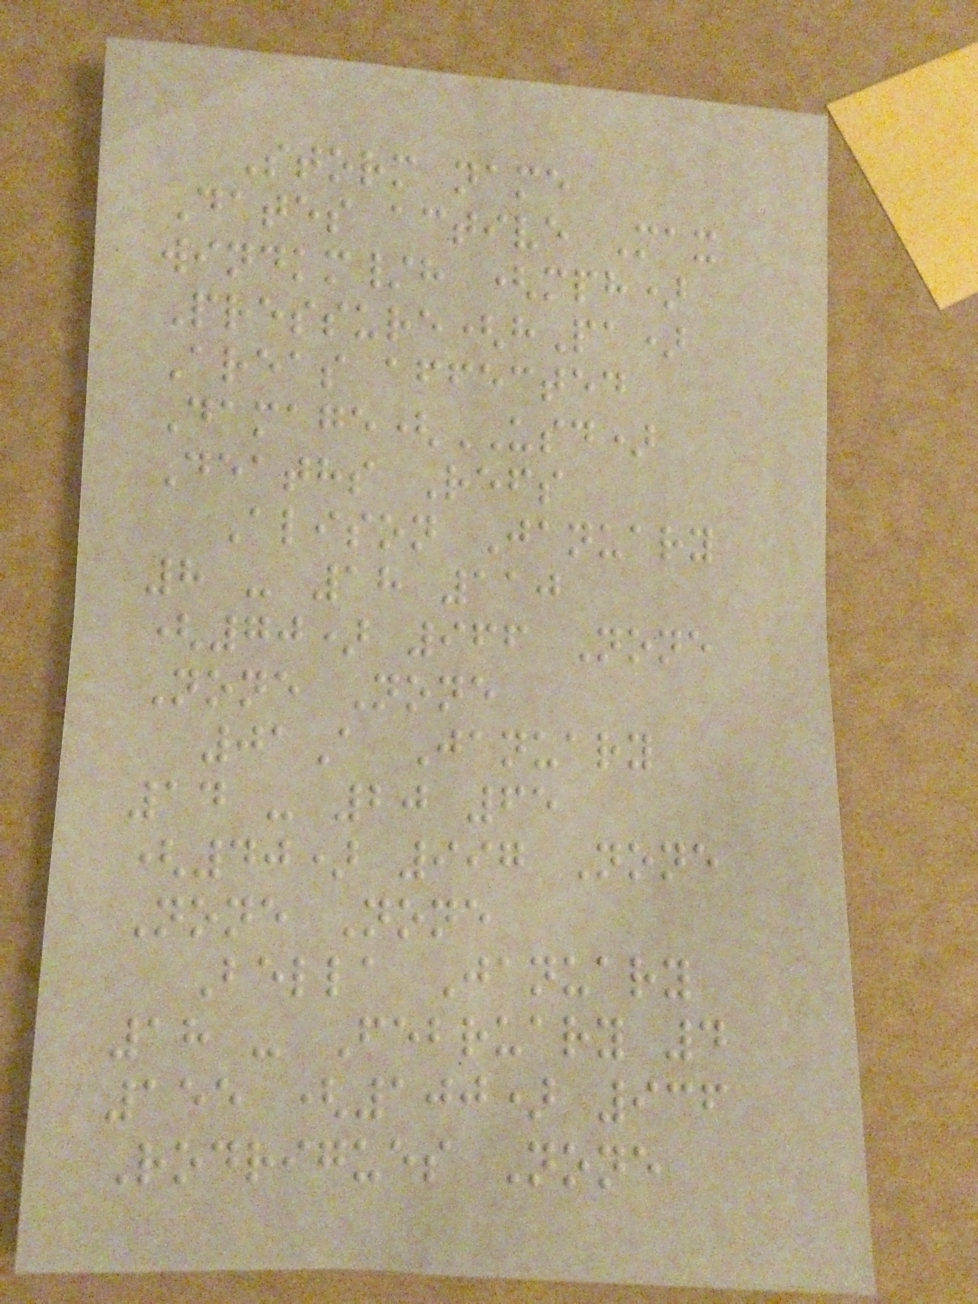Storm name
Dates active Max
windkm/h (mph)
Pressure(hPa)
Areas affected
Damage(USD)
Deaths Refs
Alison January
8 - 18 110
(70) 966 None
None None
01A January
14 - 20 65
(40) 997 None
None None
Bella January
18 - February 4
155 (100) 936
Rodrigues None
